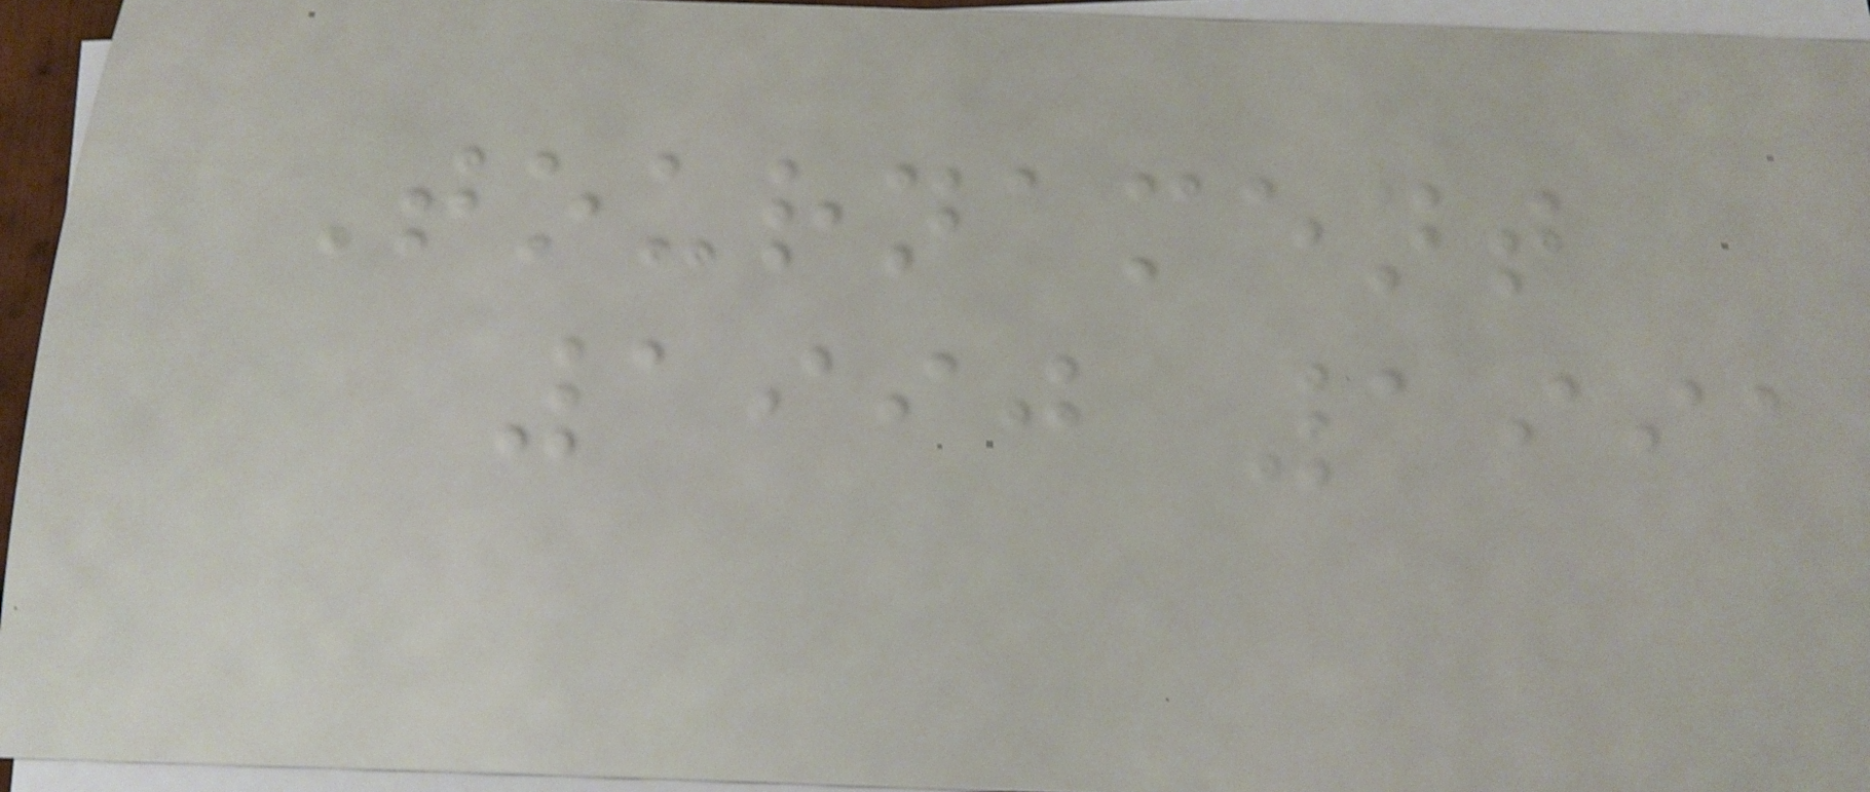Tournament
1990 1991
